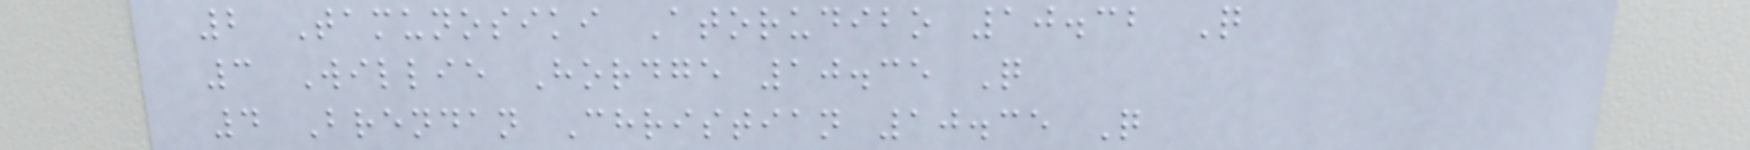2 Tamunosiki Atorudibo 10.32 Q
3 Willie Hordge 10.35 Q
4 Brendan Christian 10.35 Q
